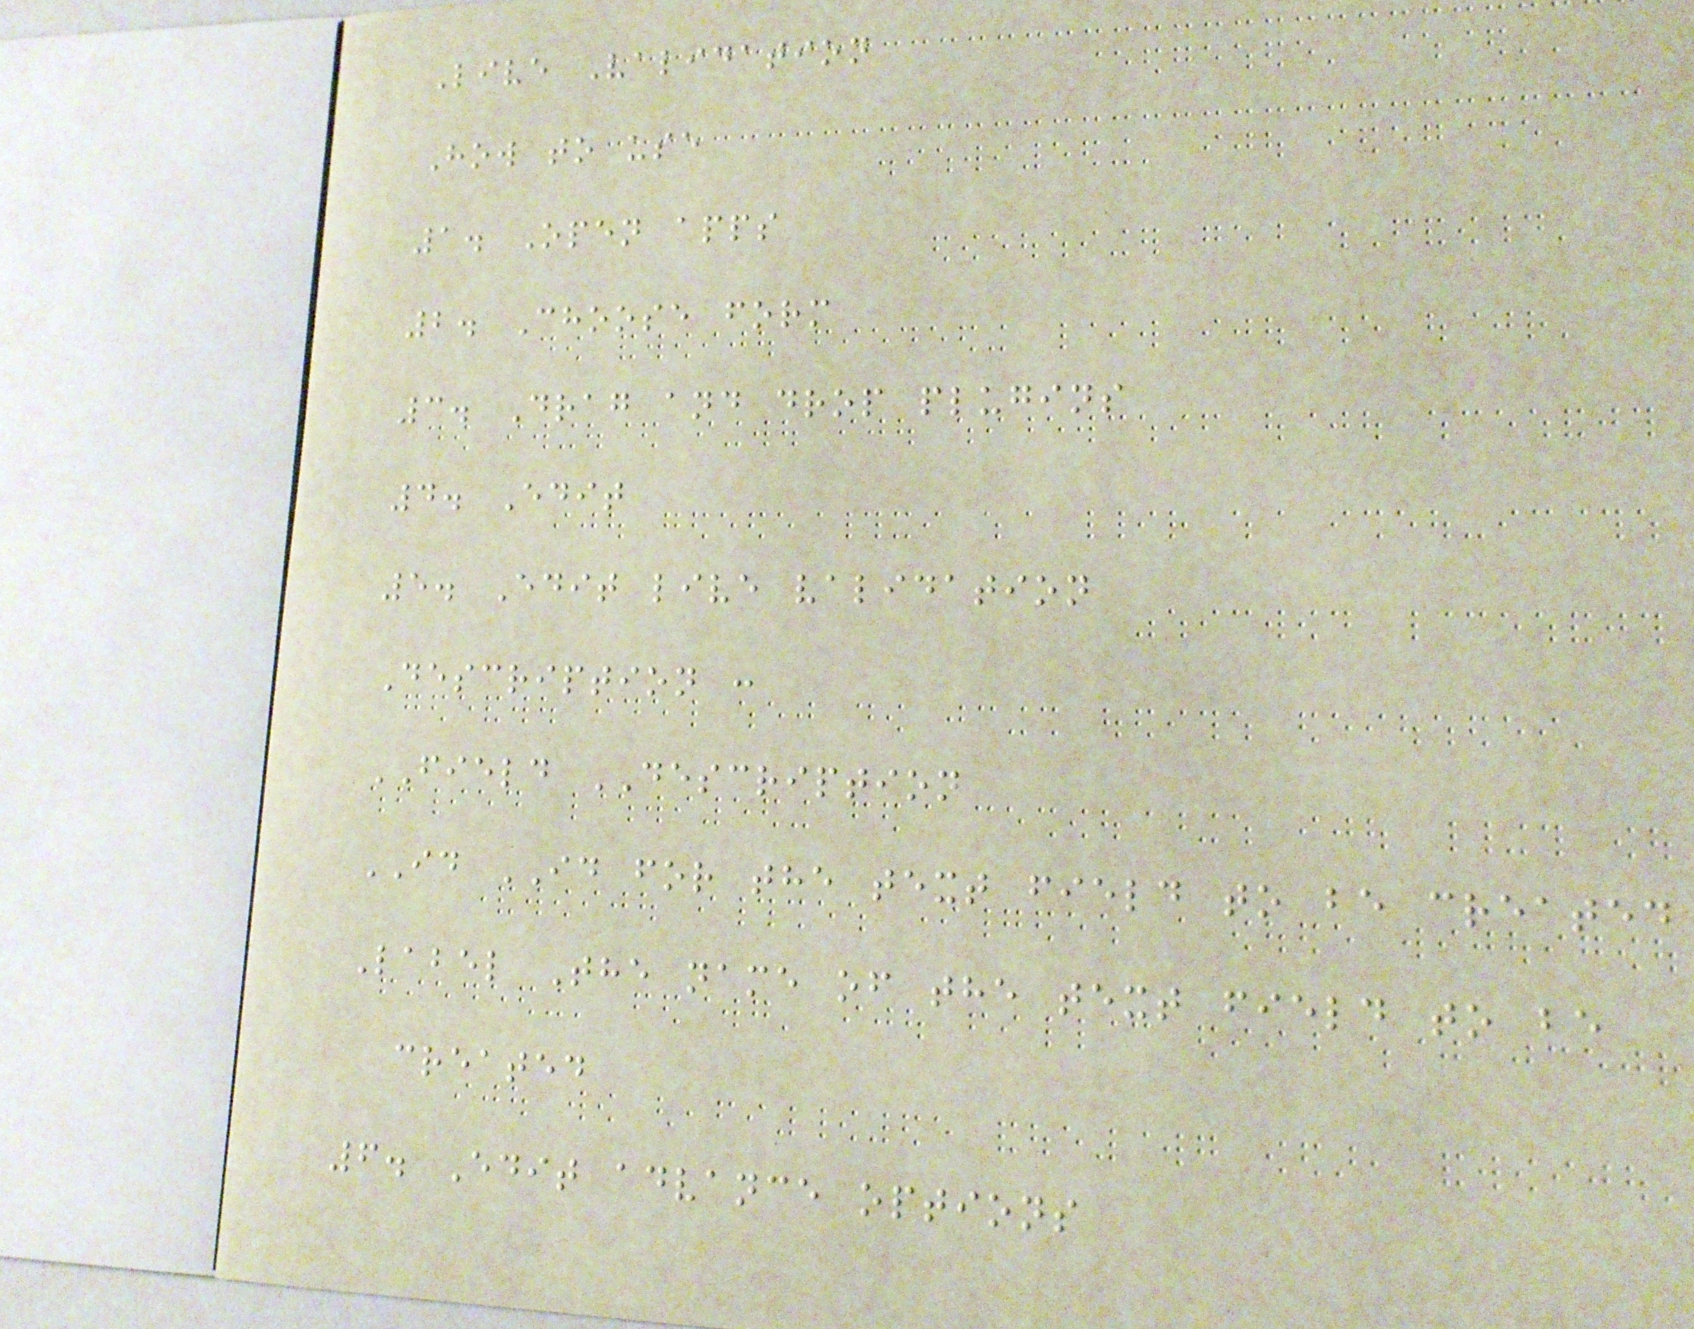Live Validation
How to use
1. Open apps
2. Choose form
3. Drag and drop plugins
4. Edit
5. Edit live validation
Description :
FIELD DESCRIPTION
ID ID for the text field to be created
Label The name of the text field to be
created
6. Edit advance options
